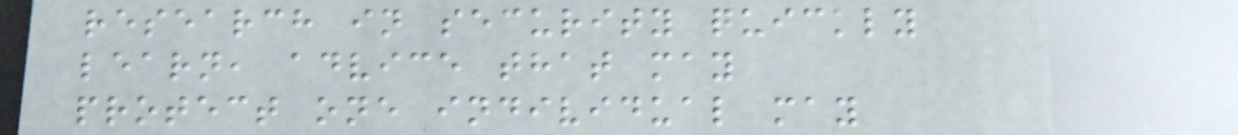research in security quickly
learn, advice that may
protect one individual may
